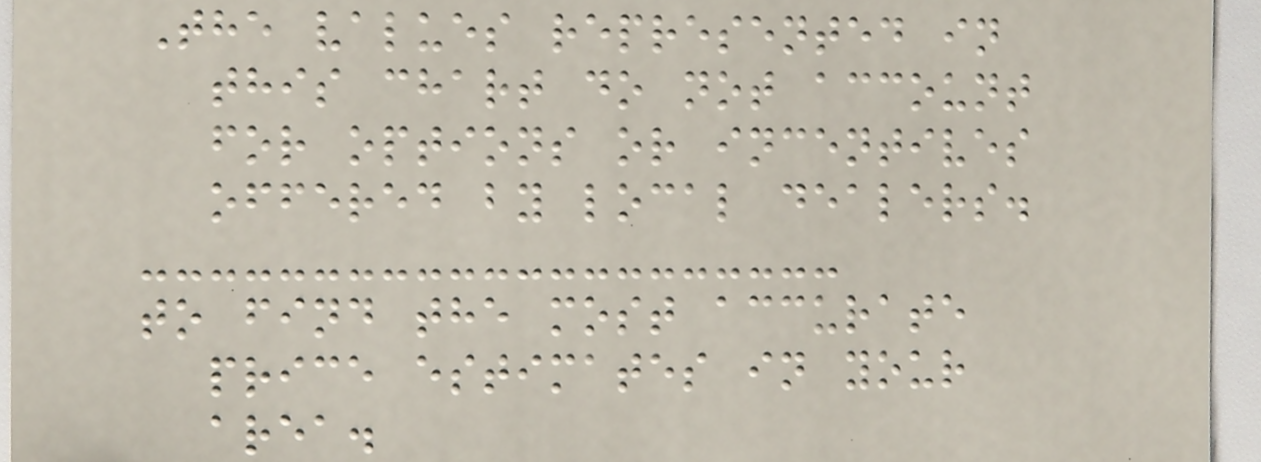The values represented in
this chart do not account
for options or incentives
offered by local dealers.
to find the most accurate
price estimates in your
area.
